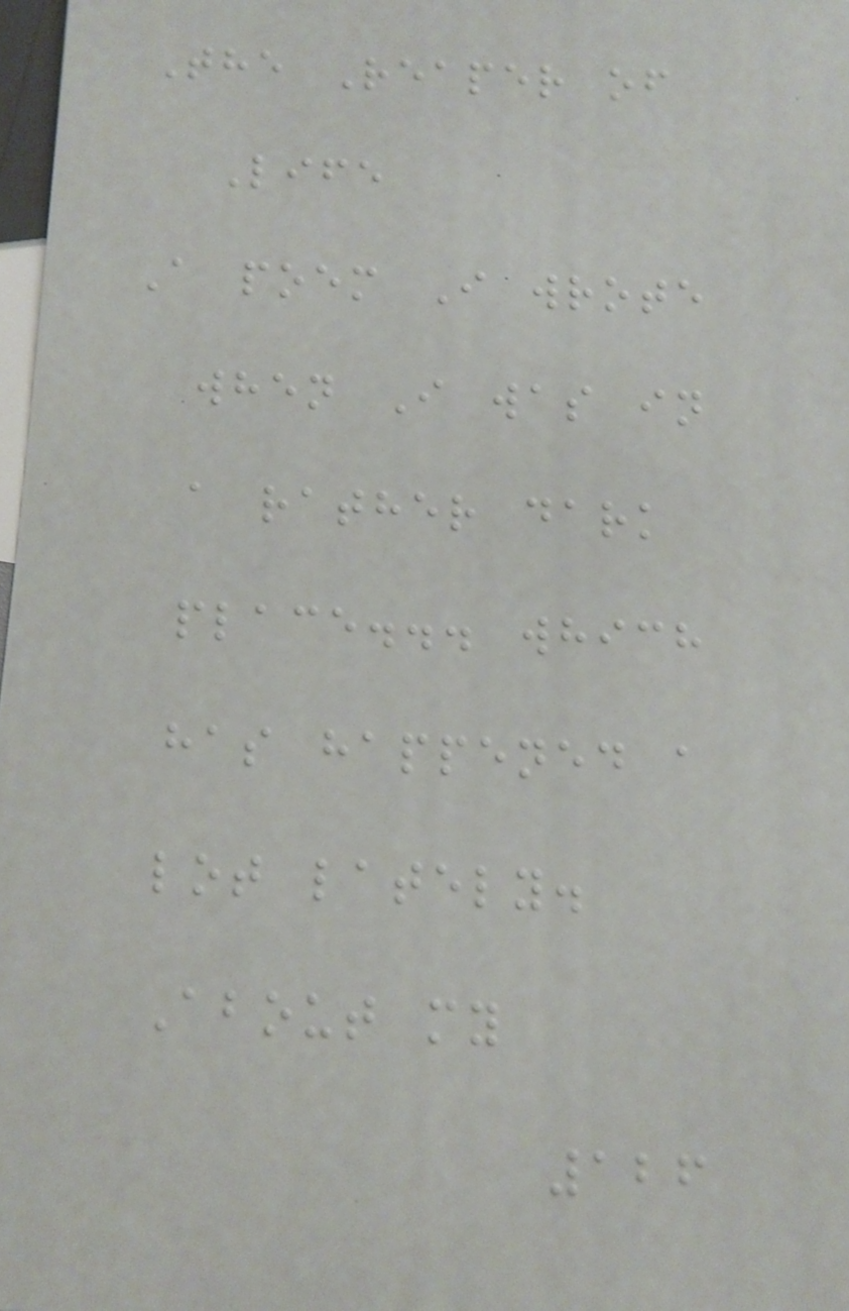The Reaper of
Life
A poem I wrote
when I was in
a rather dark
place... which
has happened a
lot lately.
About my
126
